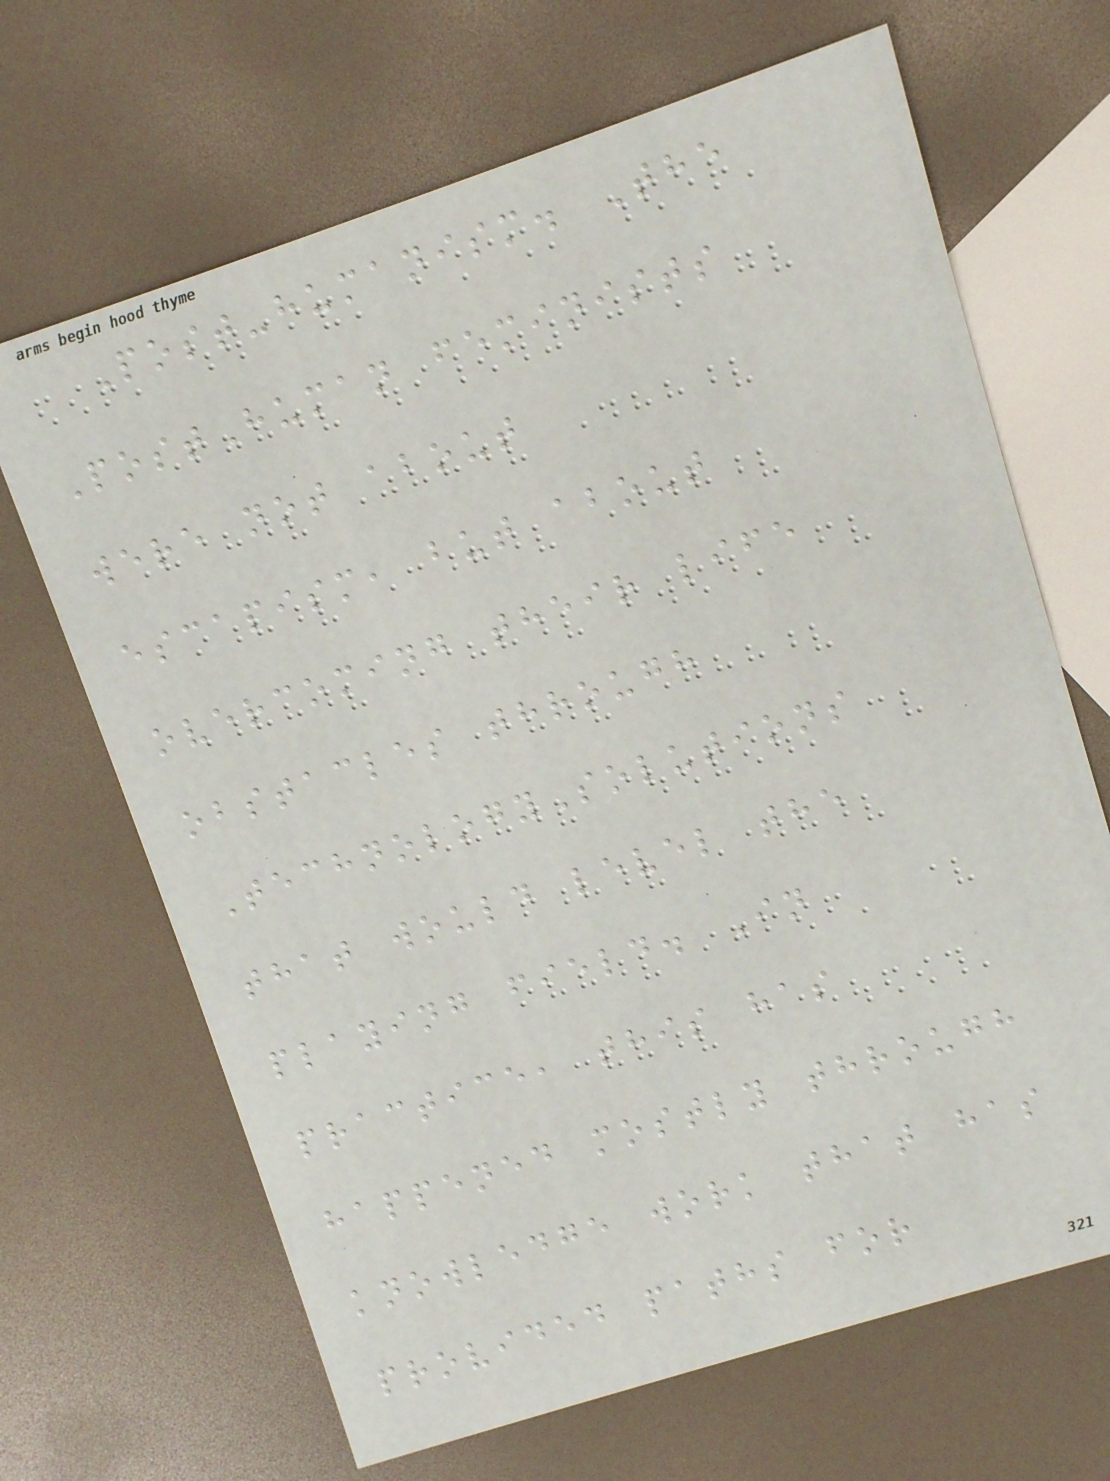Post-humanism. The
PostHuman feminists
were not about
escapism, but about
overcoming their life
obstacles through
TechnologySolutions
that would level the
playing field. In
practice, this has
happened mostly through
knowledge work that has
provided paths for
